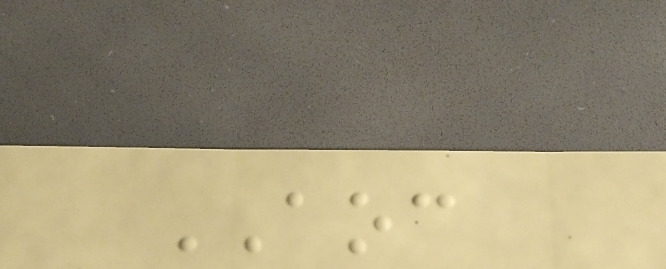AOC
